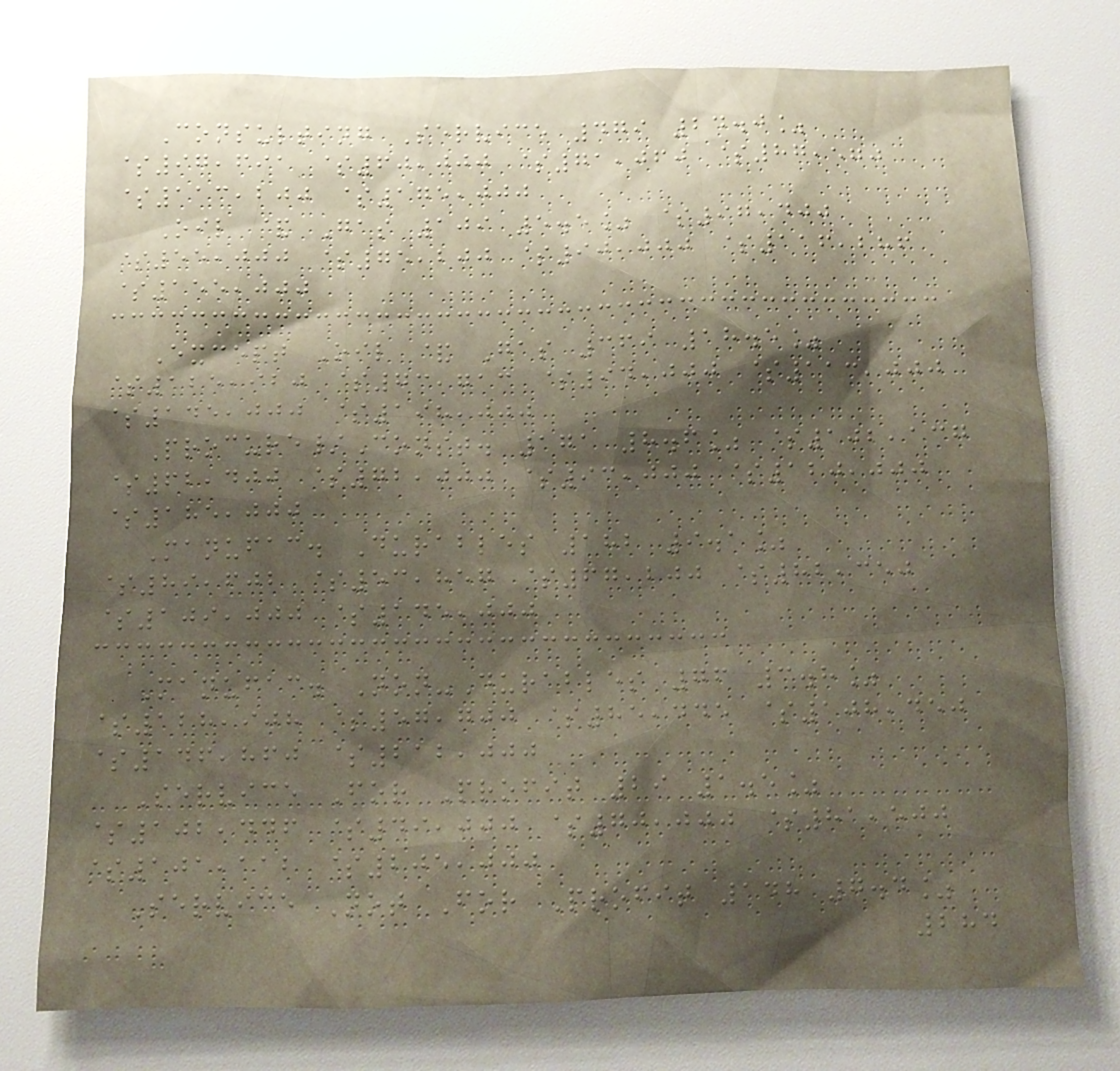Consulting Service 479 24.0%
$97,691 $60,000 $71,060 $87,570
$113,200 $175,000
Oil & Gas 109 5.5% $97,400
$55,000 $75,200 $90,000 $116,286
$155,000
Except Oil & Gas 369 18.5%
$125,920 $73,713 $94,000 $113,000
$145,000 $198,000
Procure/Const. 171 8.6% $102,137
$62,400 $72,000 $93,000 $120,000
$185,000
Manufac. Durables 182 9.1%
$89,602 $53,857 $67,200 $82,350
$109,000 $145,000
Manufac. Non-Durables 76 3.8%
$128,908 $57,700 $85,445 $108,450
$146,860 $212,000
Service For Profit 29 1.5%
$102,446 $49,000 $70,000 $81,500
$101,112 $205,000
Service Not For Profit 148 7.4%
284
